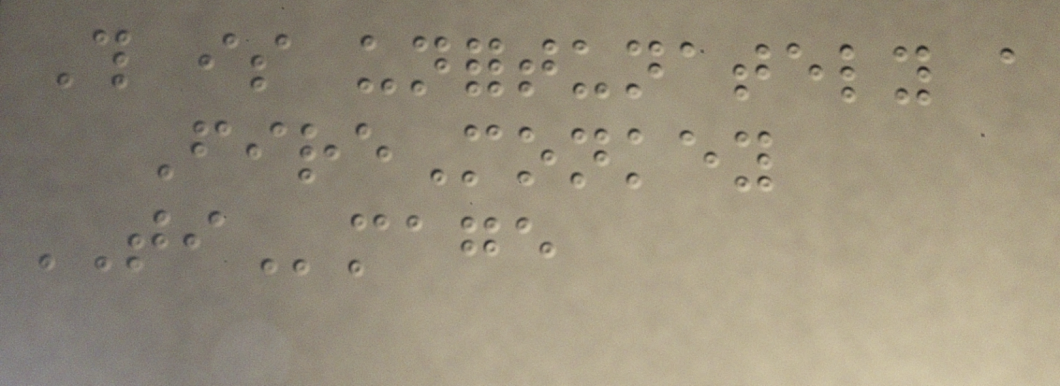This is unfortunately a
FireMonkey
TImage
